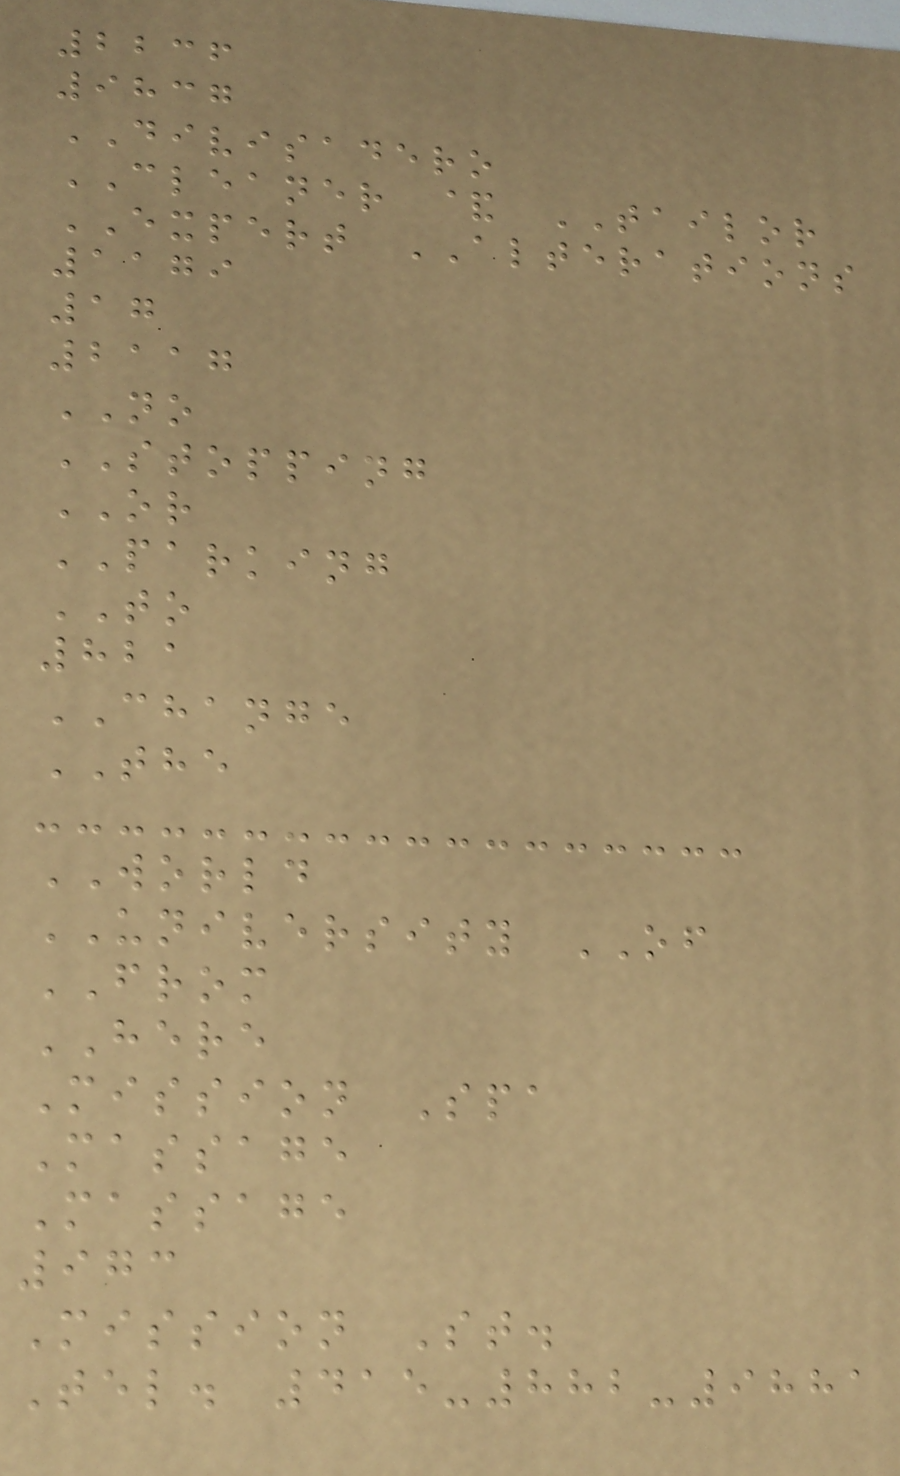2236
9837
DIVISADERO
CLEANER & TAILOR
EXPERT ALTERATIONS
1179
17
2117
NO
STOPPING
OR
PARKING
TO
821
CHANGE
THE
WORLD
UNIVERSITY OF
FROM
HERE
Mission Spa
Massage
Massage
973
Mission St.
Tel. 415-882-9881
